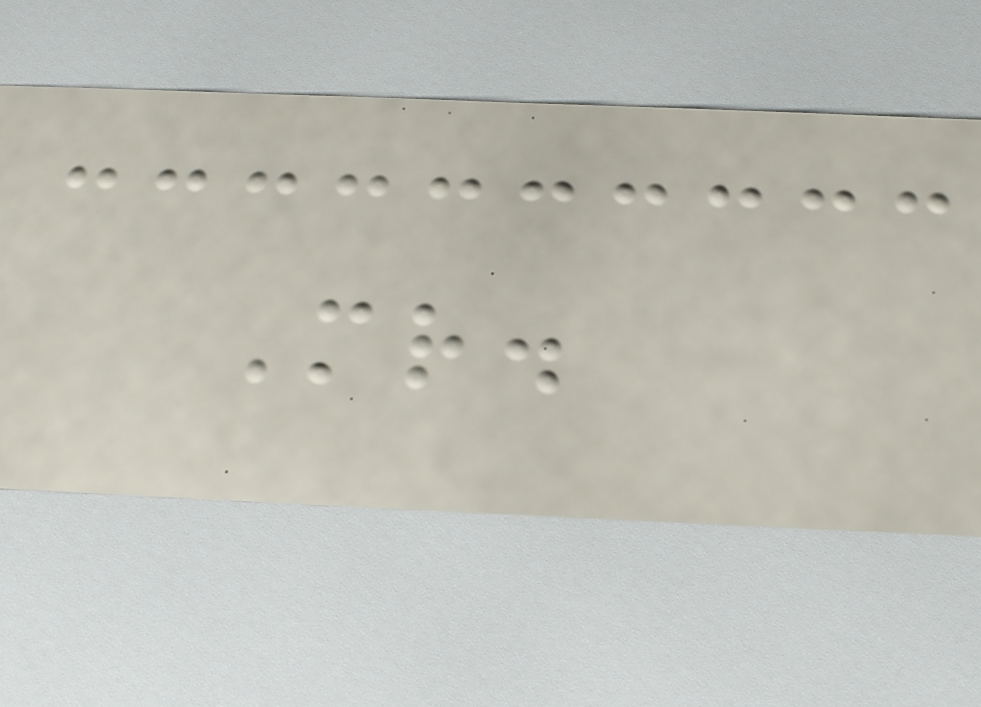Mr.
